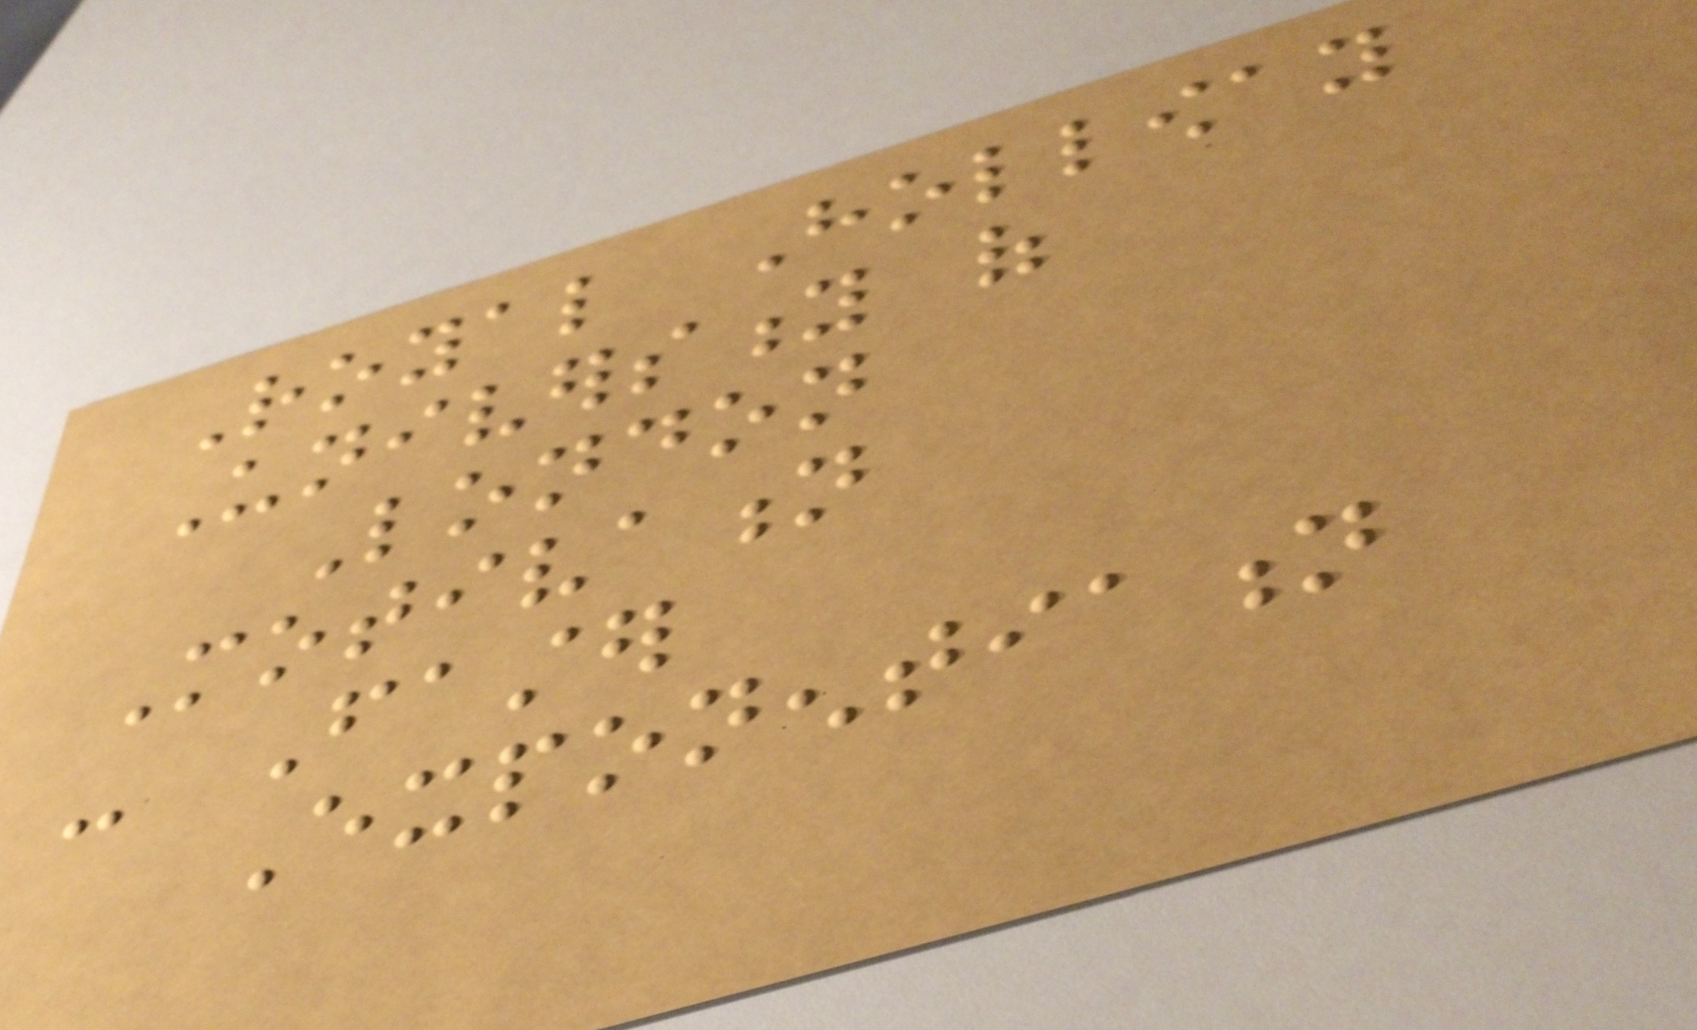Royal Holloway
University of
London
Motivation
- Faster
Exponentiation
